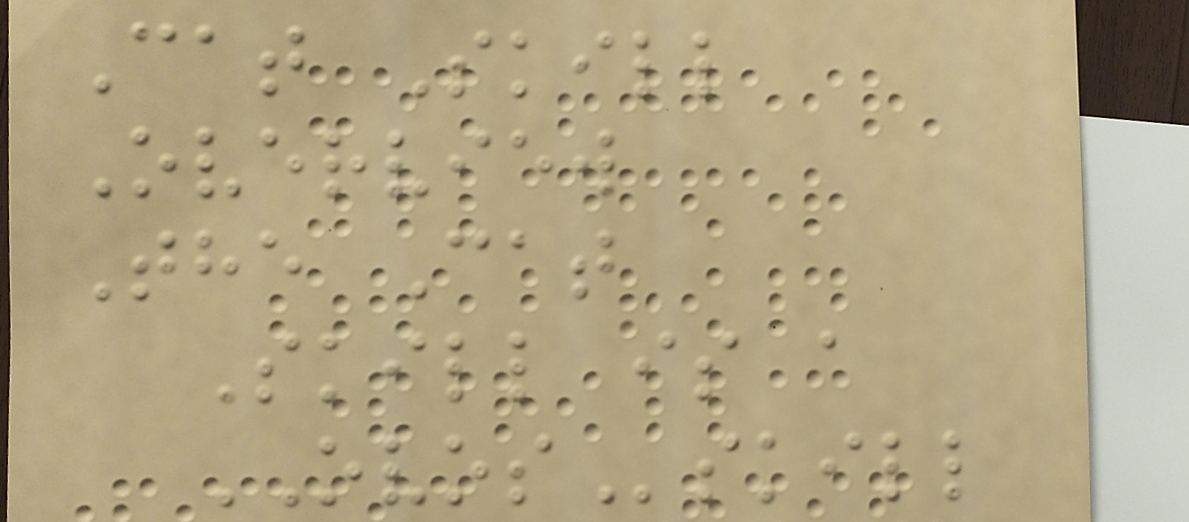Cat Skill
Overview
The Cat
Skill is a
OVOSskill
